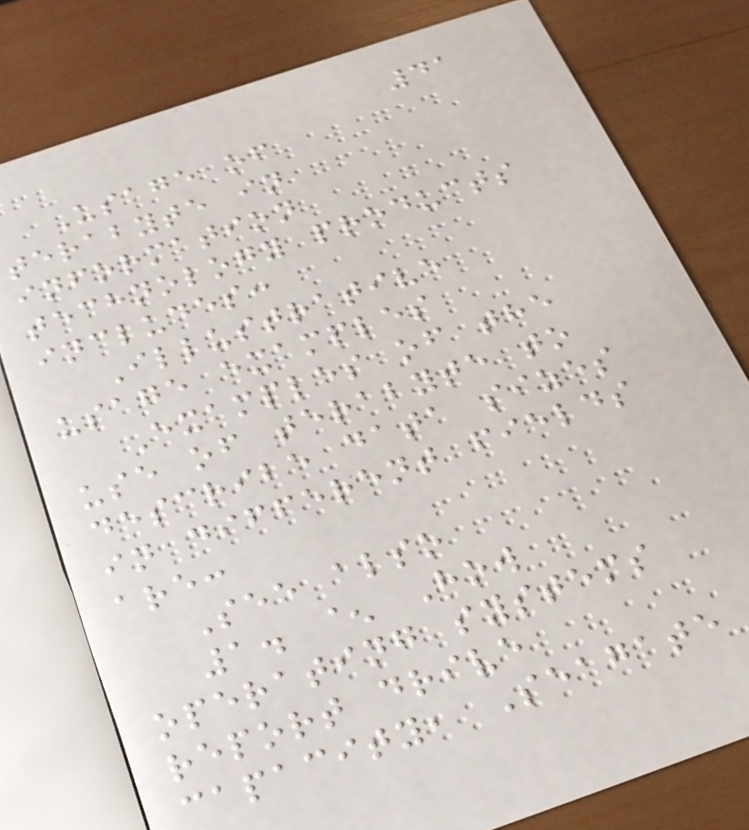41
Usage of
terabyte in
information
technology products
includes:
Illustrative
usage examples
Examples of the
use of terabyte to
describe data sizes
in different fields
are:
See also
1. ^ How
operating systems
report drive
capacity, Seagate
